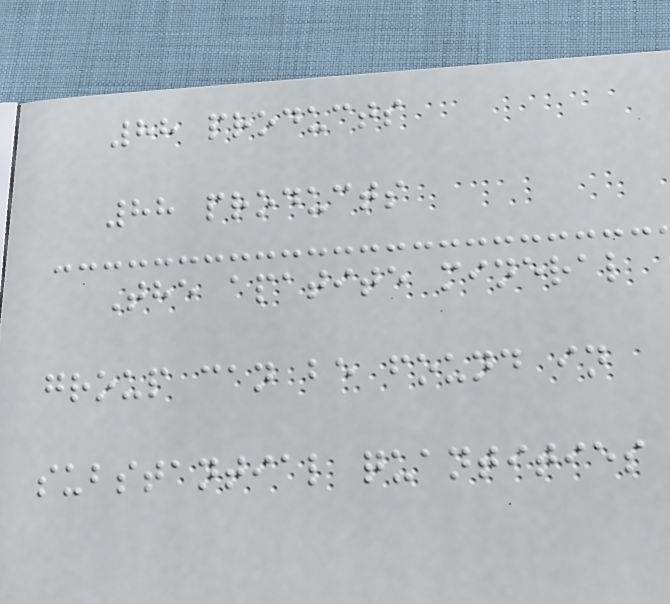88 products
88 products
The apatite mineral
group can be found in
substantial quantities
